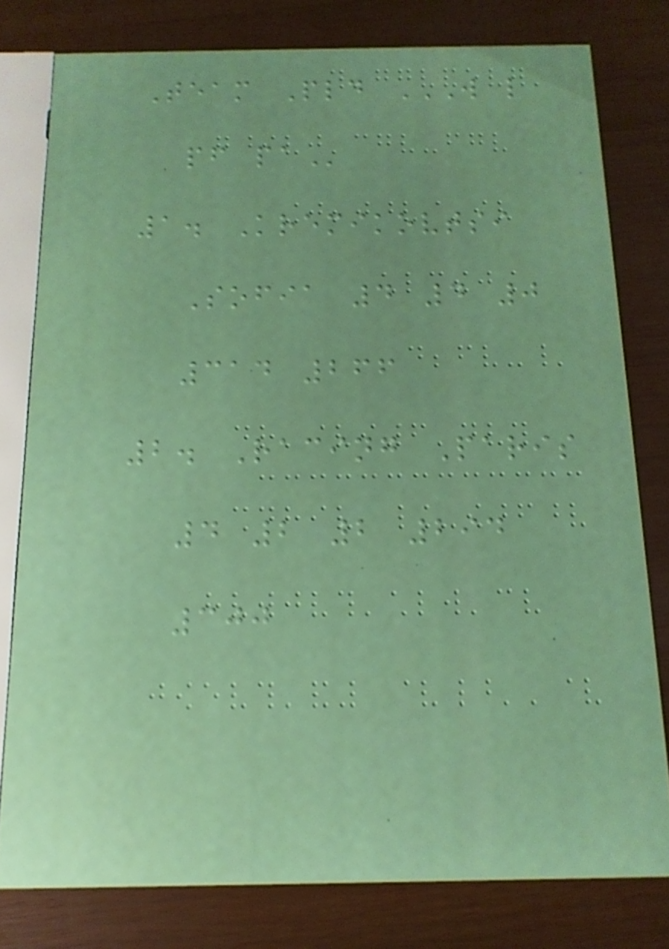Team Pld W L
PF PA
1. Kremikovtsi
Sofia 4 4 0
314 266
2. Racing Paris
4 2 2 294
300
